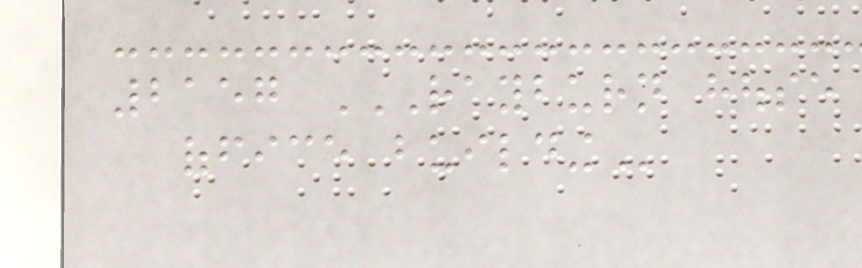2157 RAYBURN HOUSE
OFFICE BUILDING
